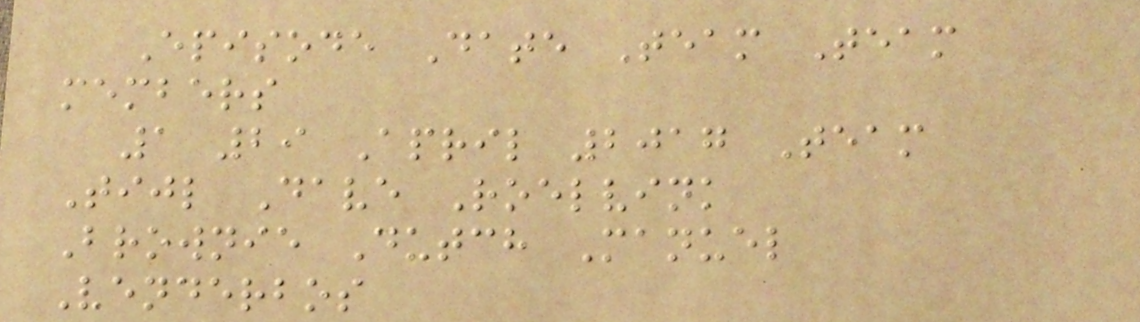Episode Date Team Team
members
1 29 April 2017 Team
Tijl Dave Roelvink
Brownie Dutch Manuel
Venderbos
